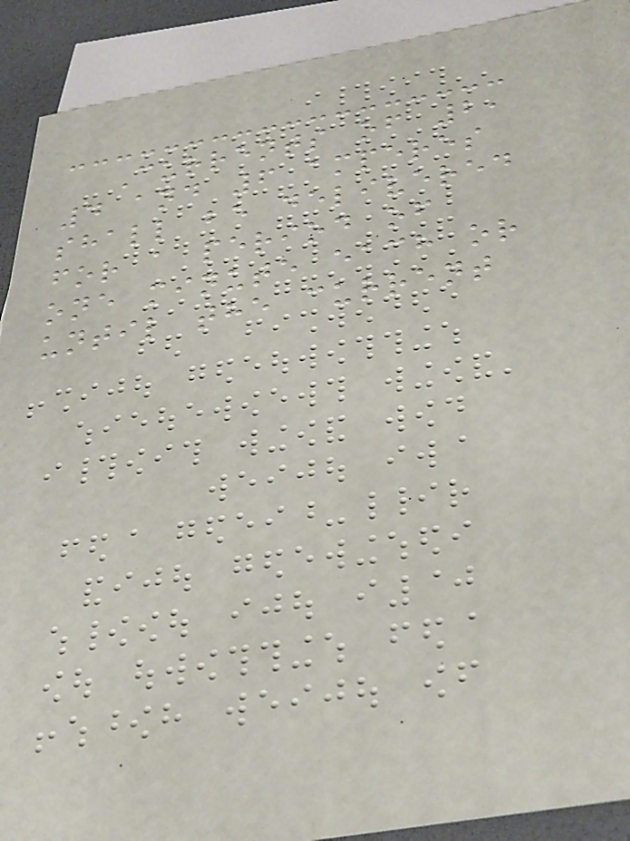Currents of 2,
4 and 6 amperes
shall be delivered
for a period of
one minute each or
until the current
